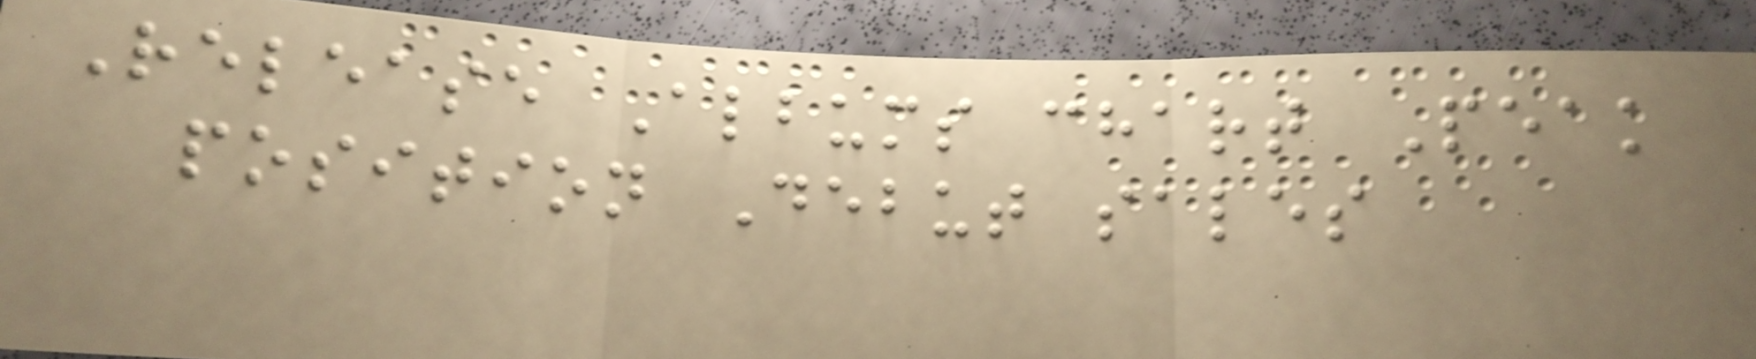Release Albums chart Peak
position Debut sales
